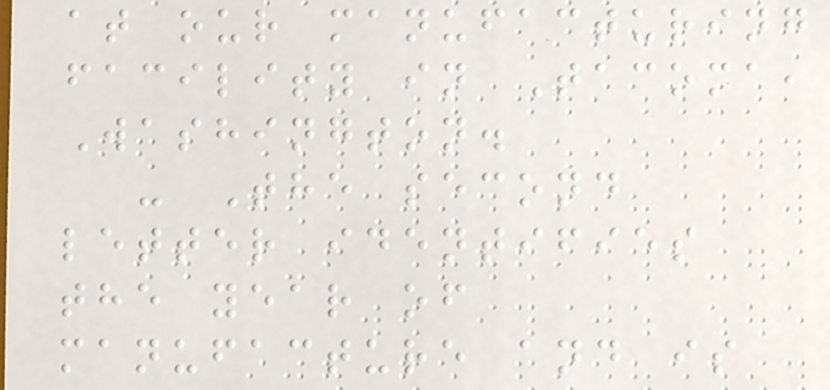at our manufacturing
facility in Tacoma,
Washington.
- The second
letter identifies
the year of
manufacture and is
